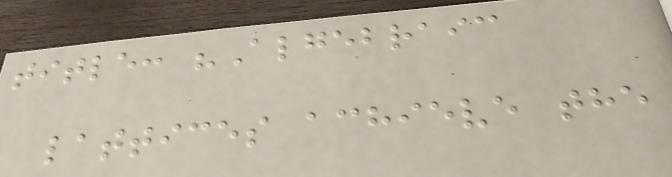title: "Algebraic
lattices achieve the
